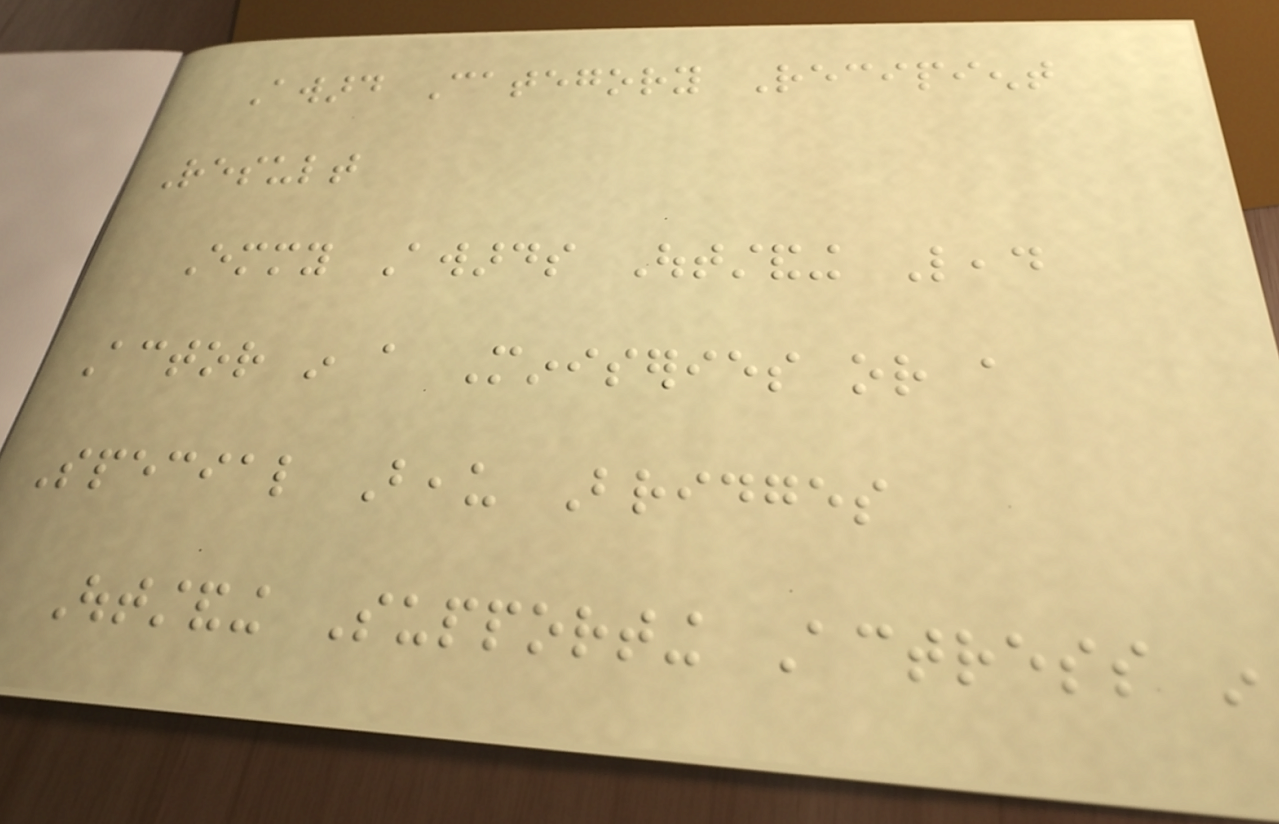Award Category Recipient
Result
Emmy Awards Outstanding Lead
Actor in a Miniseries or a
Special Beau Bridges
Outstanding Supporting Actress in
